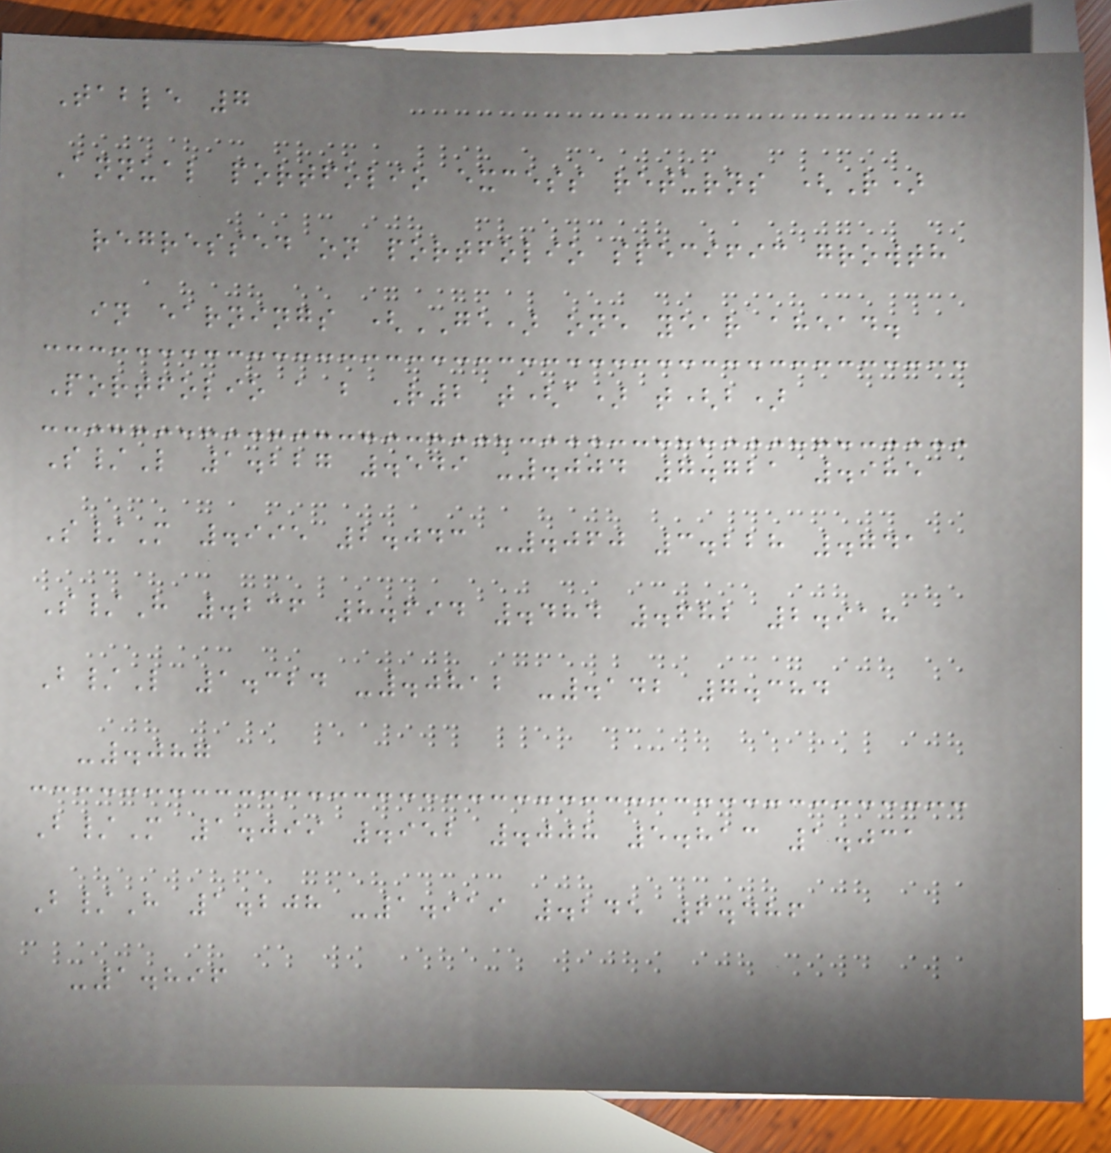Table 7
Annual portfolio excess returns (R)
regressed on portfolio specific growth
in earnings (GE) one year ahead.
Portfolio a b R2 t(a) t(b)
S/L 1.227 .549 -.004 7.721 .985
S/M .995 2.043 -.060 3.228 .741
S/H .236 8.694 .484 .682 2.918
B/L 1.324 -.0812 -.142 7.384
-.087
B/M 1.099 .952 .008 5.813 1.031
B/H 1.208 -1.919 .245 6.486
-1.896
